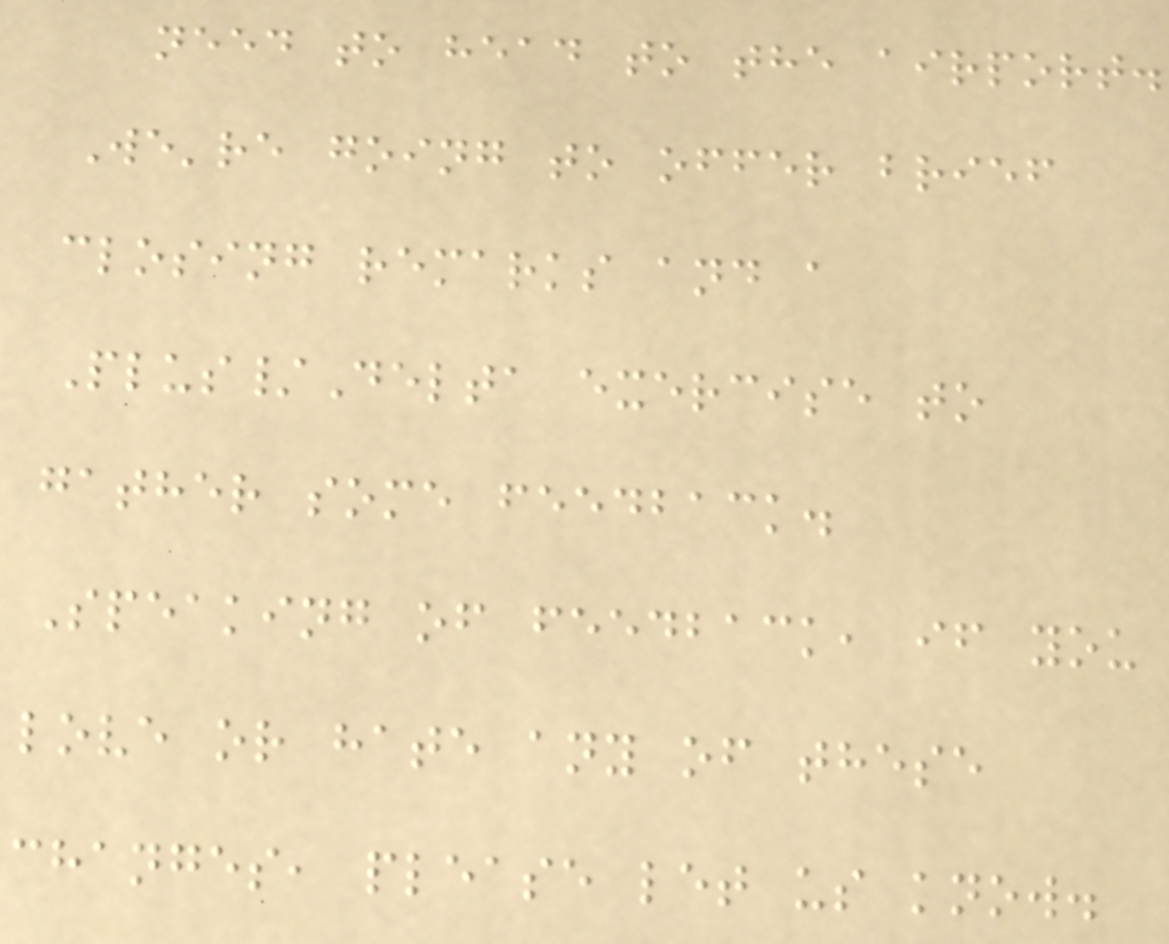need to head to the airport.
We're going to offer brief
closing remarks and a
Plus/Delta exercise to
gather some feedback.
Speaking of feedback, if you
love or hate any of these
changes, please let us know.
